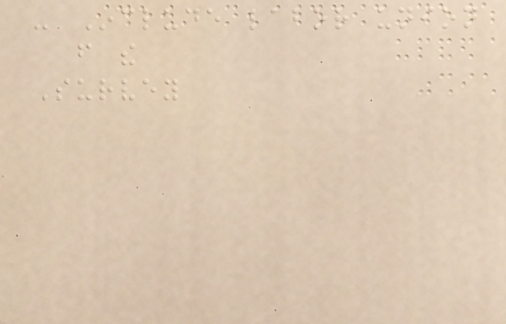- Include labor union
from the
Survey
